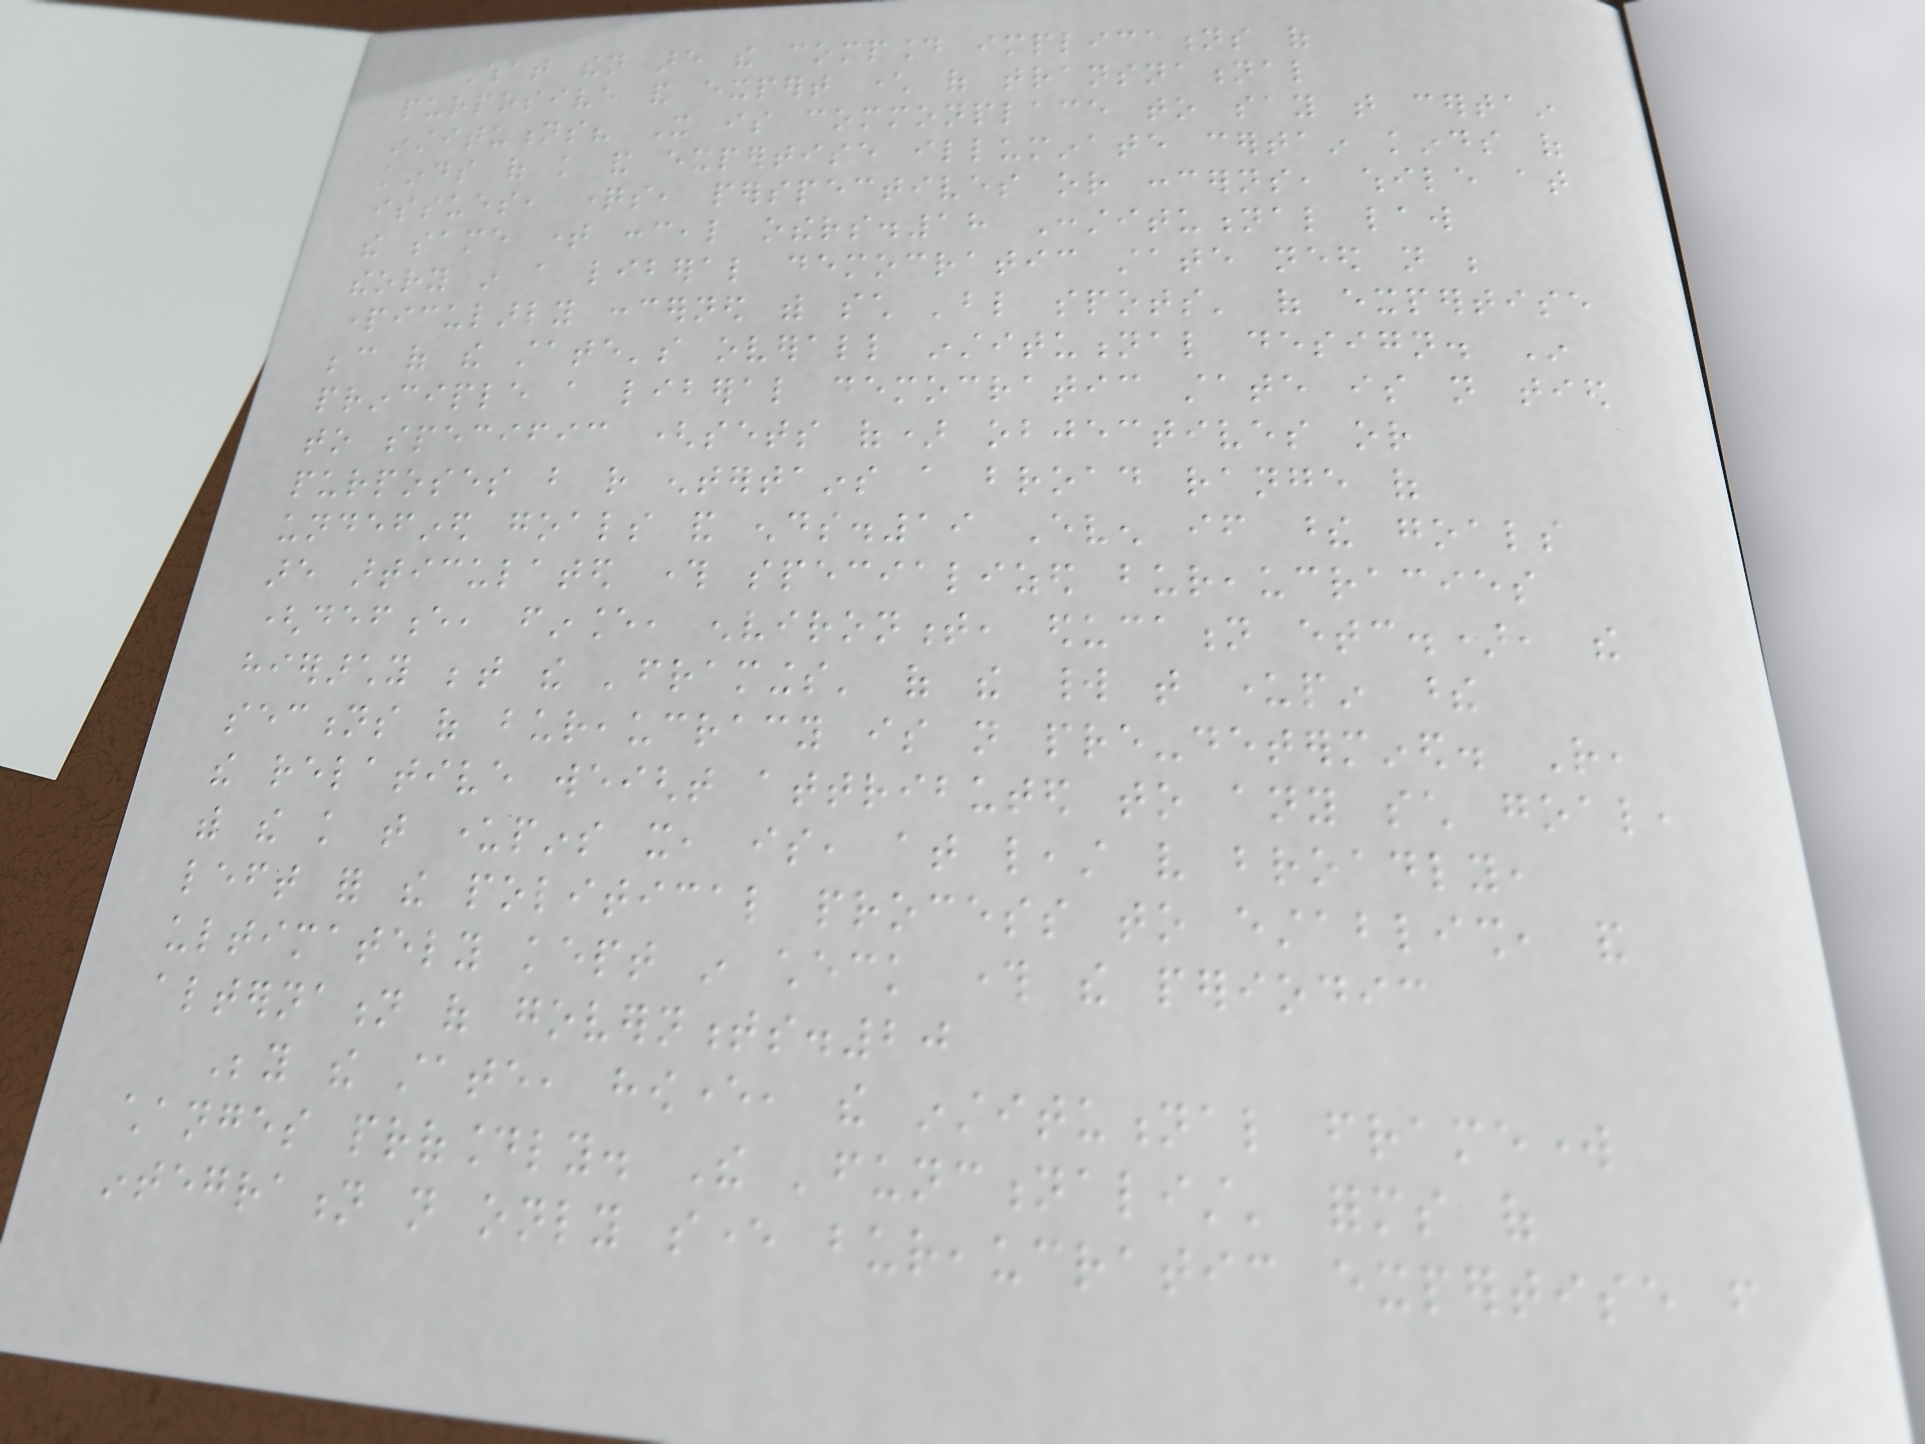What then are the compound implications of
purposive and expert character of transnational
institutions? It is commonplace to say that certain
kinds of knowledge and expertise illuminate certain kinds of
issues, questions, perspectives or concerns, while at
the same time conceal others.18 Constitutional law
theory in a liberal democratic state need not be
particularly concerned with such 'blind spots' of expertise
because of the state's overall institutional design. In
principle a liberal democratic state is not tied
to specific (sets of) objectives or
purposes but rather entertains a broad range of
undefined goals and ends.19 Even if these goals
are articulated through specialized bureaucracies
(defence, finance, environment, education etc.), the
hierarchy between the 'framings' of the world that underpin these
sections of bureaucracy is not pre-determined. Rather,
the relative weight attributed to any such goal,
with the knowledge that underpins it, is, at least very broadly,
left for the political process to establish, and
ultimately kept in check through the periodic
alternation of governments.20
Beyond the state, however, the institutional framework
changes profoundly. The 'functionalist' forms of
integration not only sever bureaucratic expertise from
